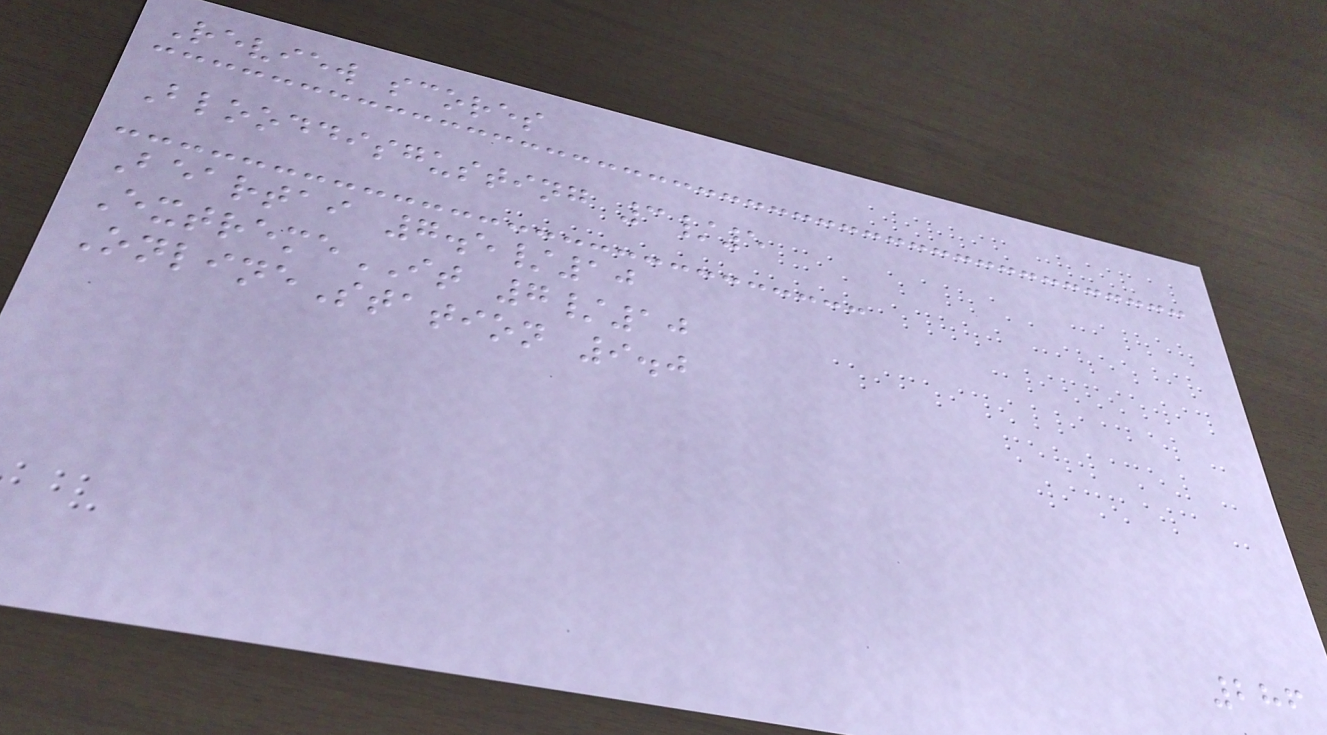Review scores
Blooddisgusting 3/5
Beartai 7.5/10
ExtremeIT 7/10
OnlineStation 9.0
286
